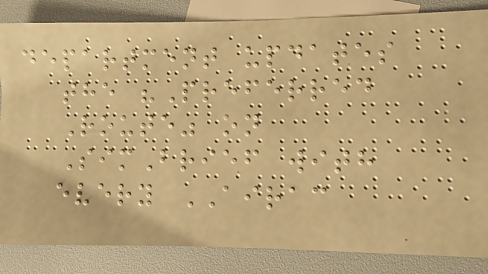department updates
the "Preferred
Route" on
SimBrief with
every AIRAC
